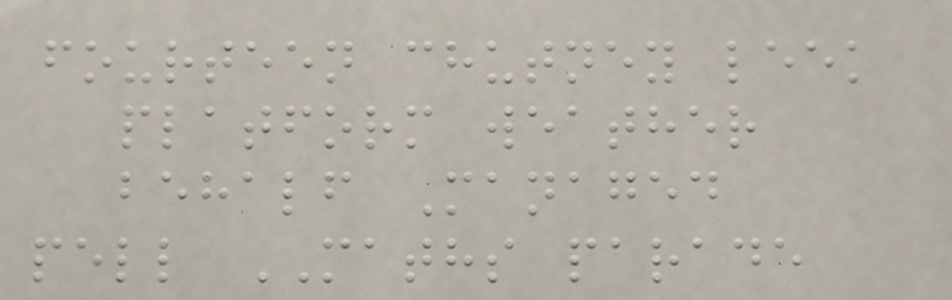fourteen chutney leek
platform weather
behalf Managed
pell MATHS parade
